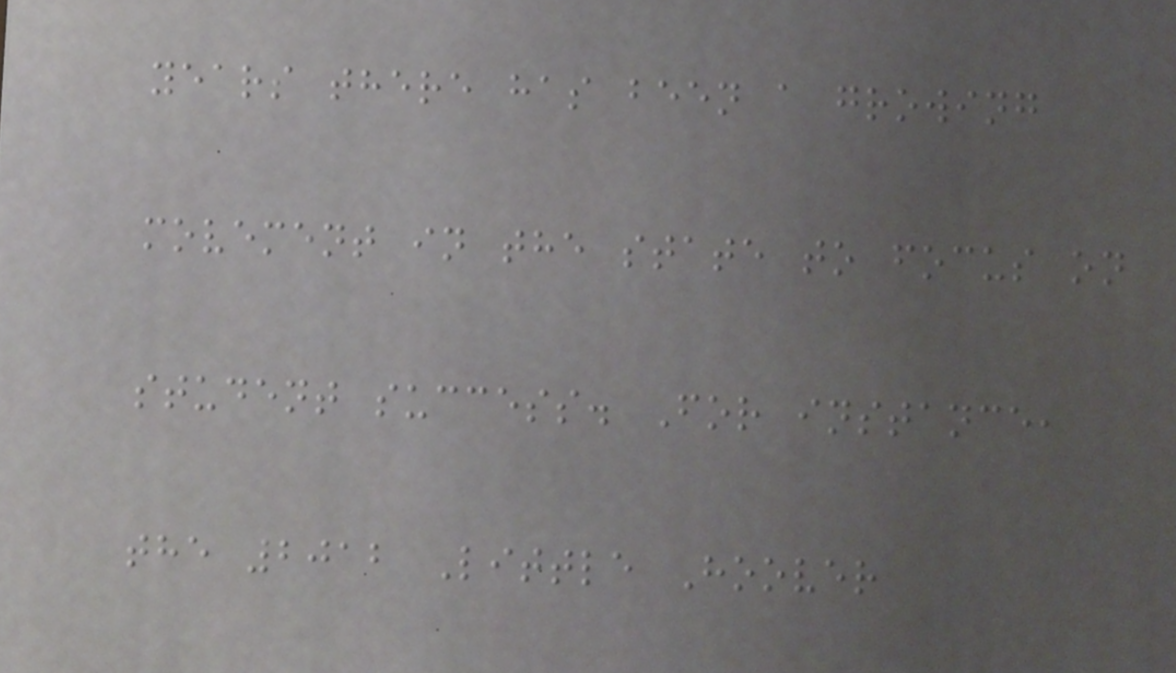years there has been a growing
movement in the state to focus on
student success. For instance,
the 2012 Little Hoover
